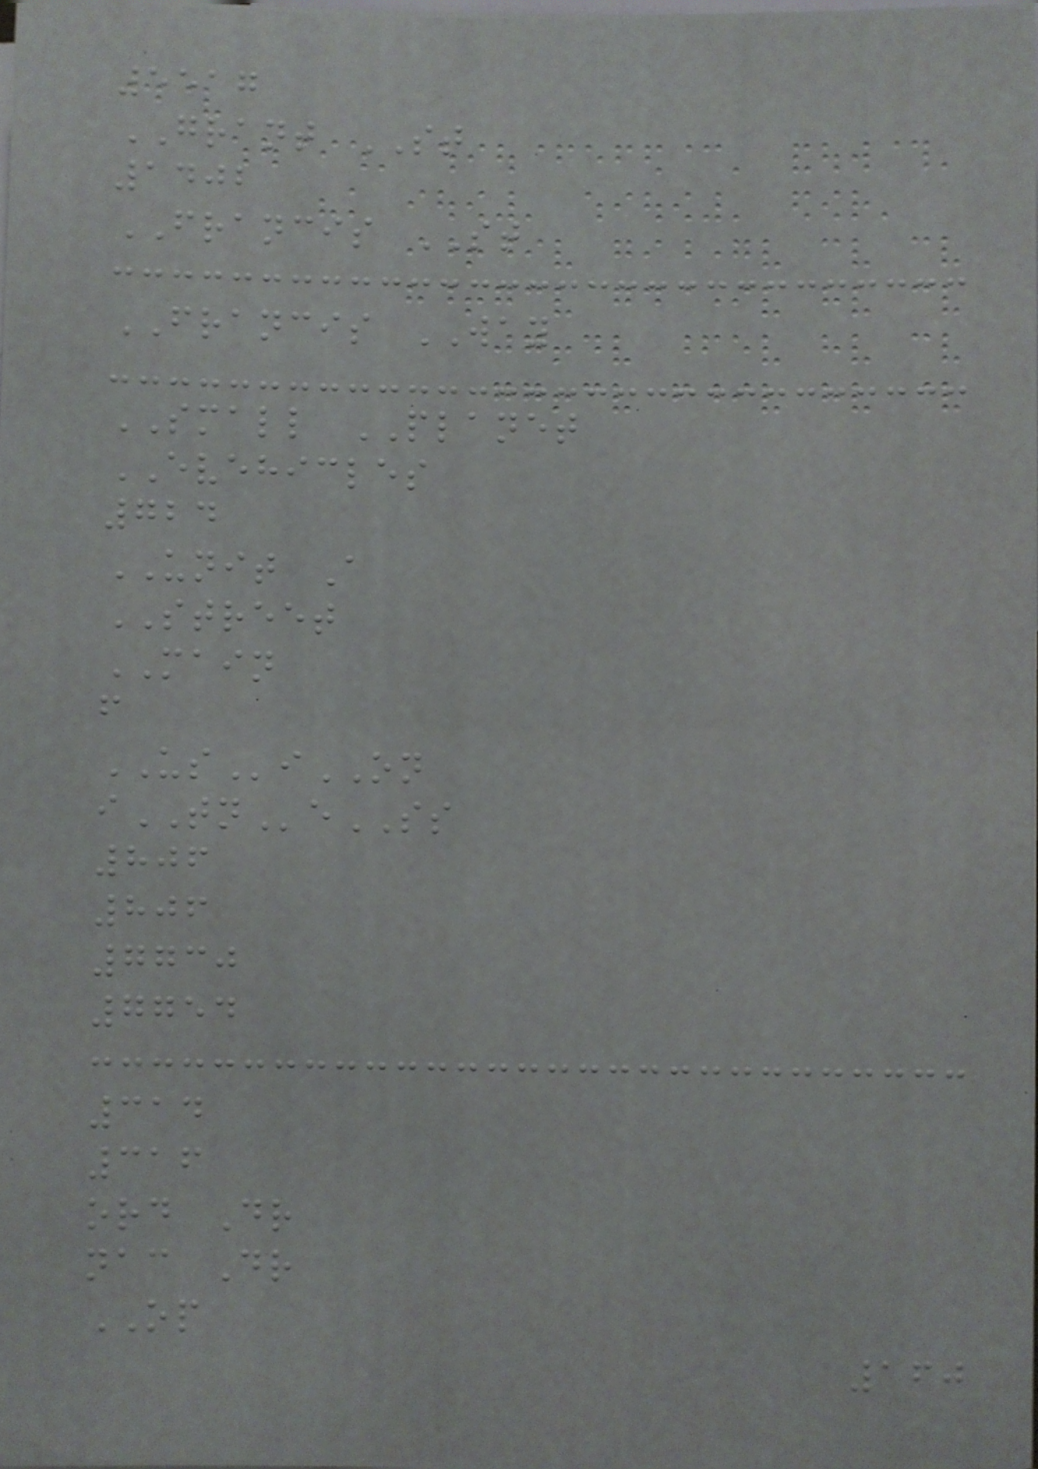5517
GRANT ST
1402
FRANCIS ST
FRANCIS WAY
SMALL PLANET
EVEHICLES
724
UNIT A
STREET
MAIN
f
USiON
iTNeSS
806
806
7730
7754
314
316
ord Dr
nac Dr
OP
160
